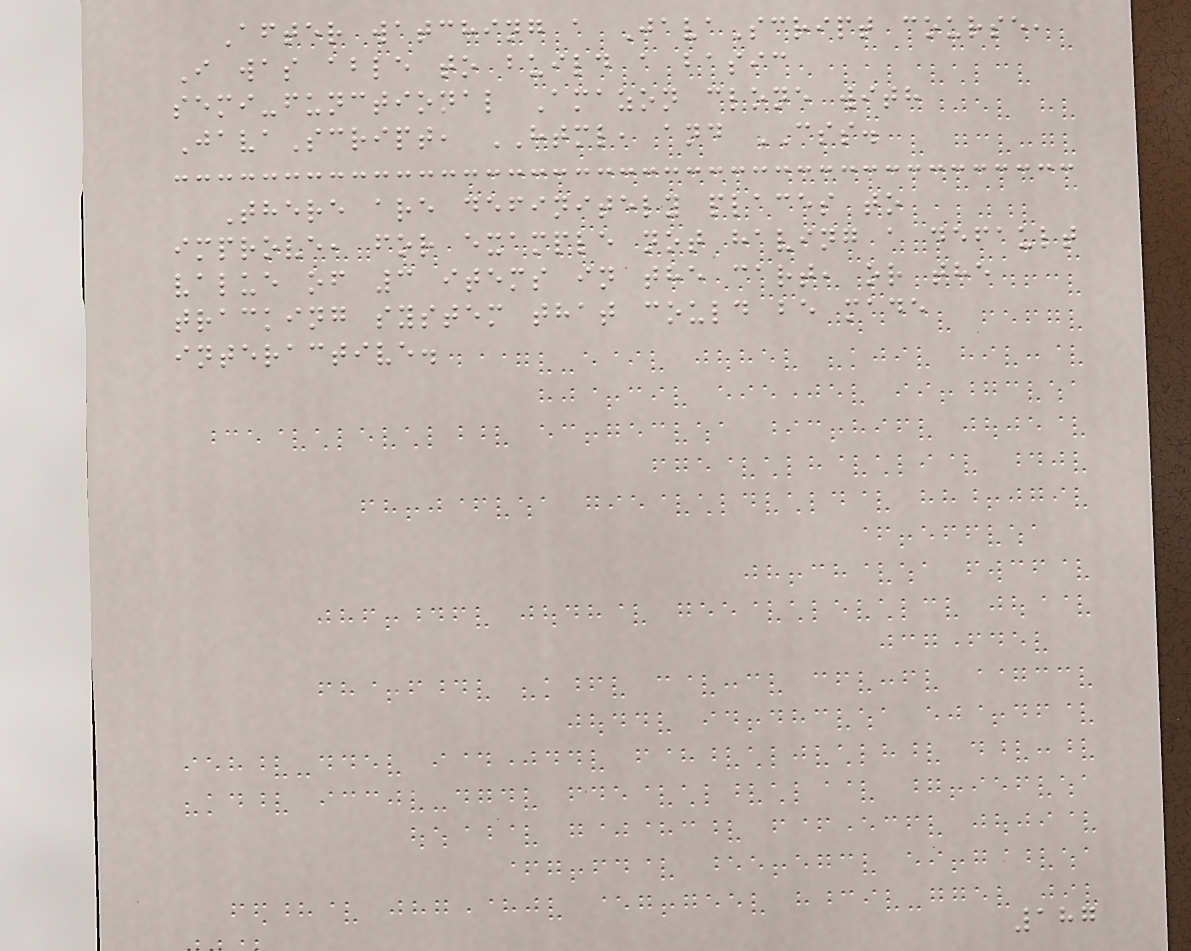After watching a JavaScript course,
I was able to build a basic
semi-functional Amazon clone with
JavaScript, HTML, and CSS.
There are definitely places to
improve, for example not having a default
value of 3 items in the cart, or the
tracking system that could be made
interactive.
187
